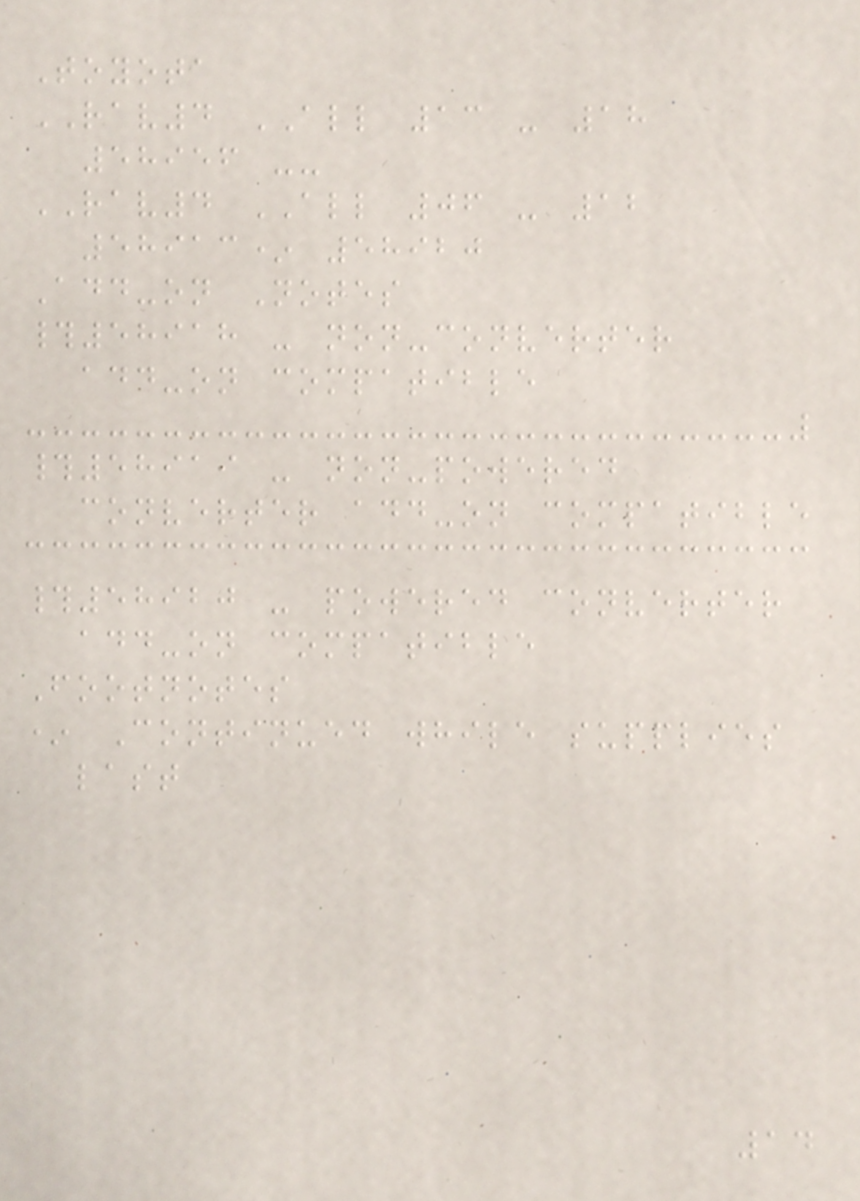Toyota
RAV4 ALL 13 - 18
58956 --
RAV4 ALL 06 - 12
58913* 58920
Add-on Notes
#58918 - non-converter
add-on compatible
#58919 - non-powered
converter add-on compatible
#58920 - powered converter
add-on compatible
Footnotes
* Continued while supplies
last
14
